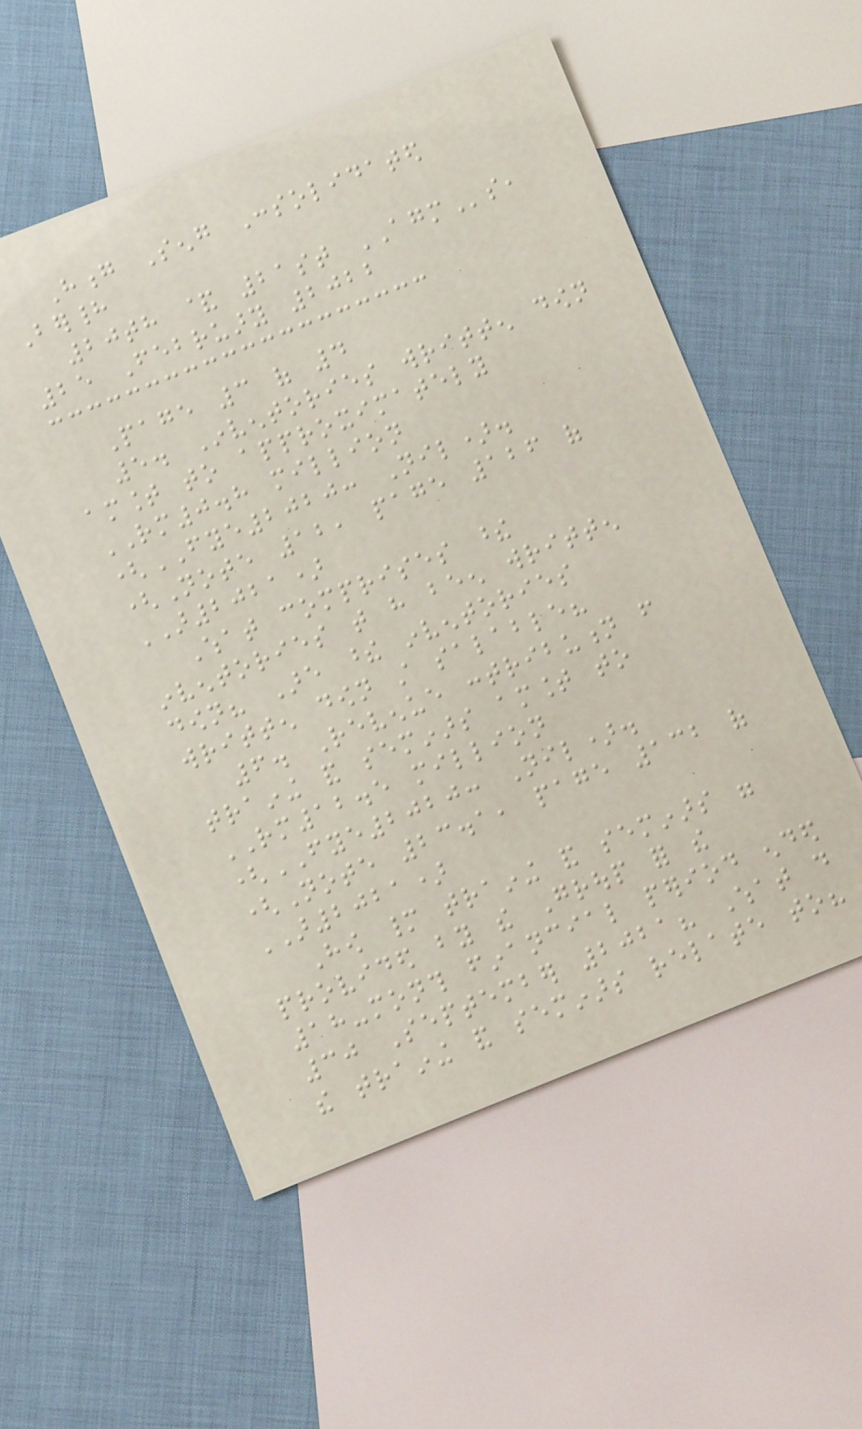Hong Seng Consolidated
Berhad
20th & 21st AGMs,
25 February 2022
Page 3 of 4
5. Inventories written down
amount to approximately
RM0.8 million
(FYE2020: Nil).
(Note 12, page 126 of
AR2021)
What comprises these
inventories that have been written
down? Are these inventories
written down still salable?
6. Revenue contribution from
training and seminars amount to
RM12.5 million
(FYE2020: Nil).
(Note 23.1, page 132 of
AR2021)
How many training and seminars were
provided by the Group for the
18-month financial period ended
30 September 2021? What do
the training and seminars relate to?
